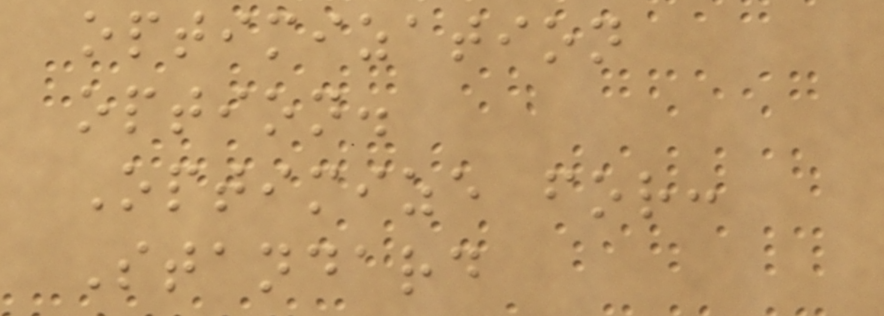optimization
option.
Optimize for:
Standard
